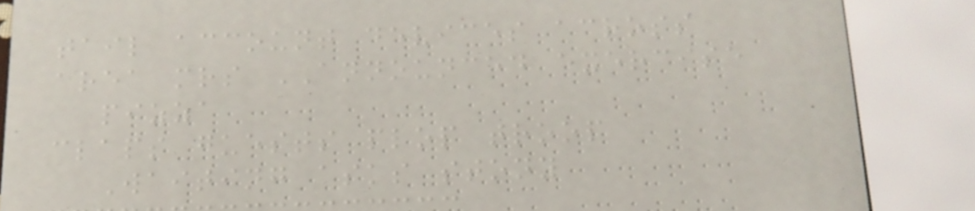tail account devices across
area mrs ANNOUNCED exercise
pizza
claps guests plop troop
Waiting asks stony
